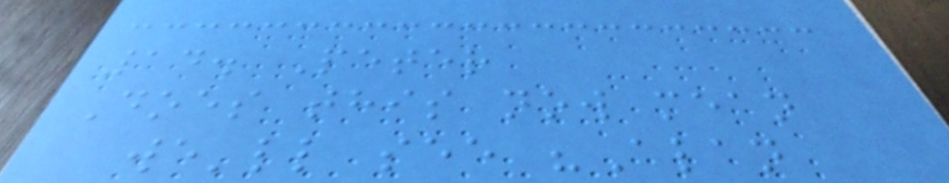14. Peter
Does this now mean
we'll see "Alan
